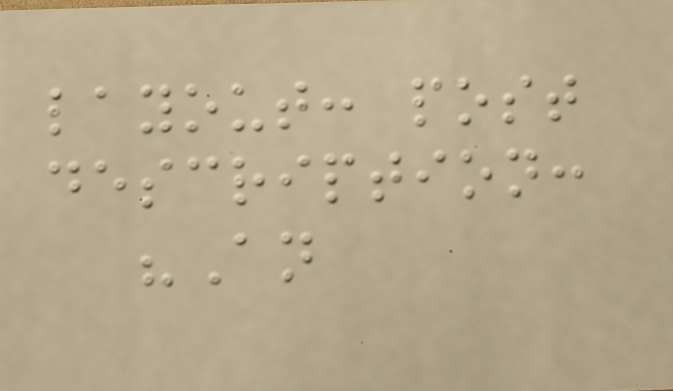layout: post
description:
"An
